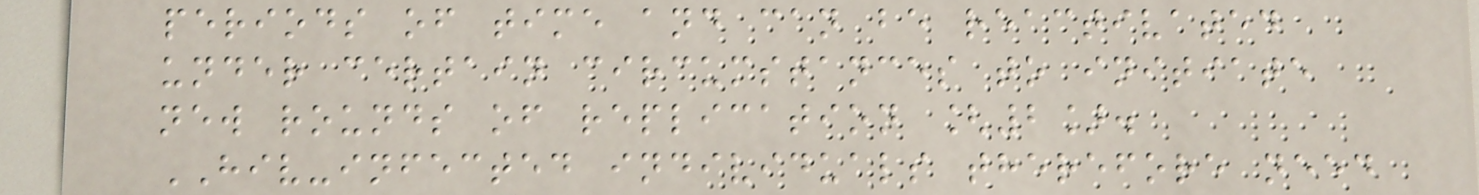periods of time and can be reactivated
under certain circumstances to initiate
new rounds of replication [2].
HIV-infected individuals therefore need
